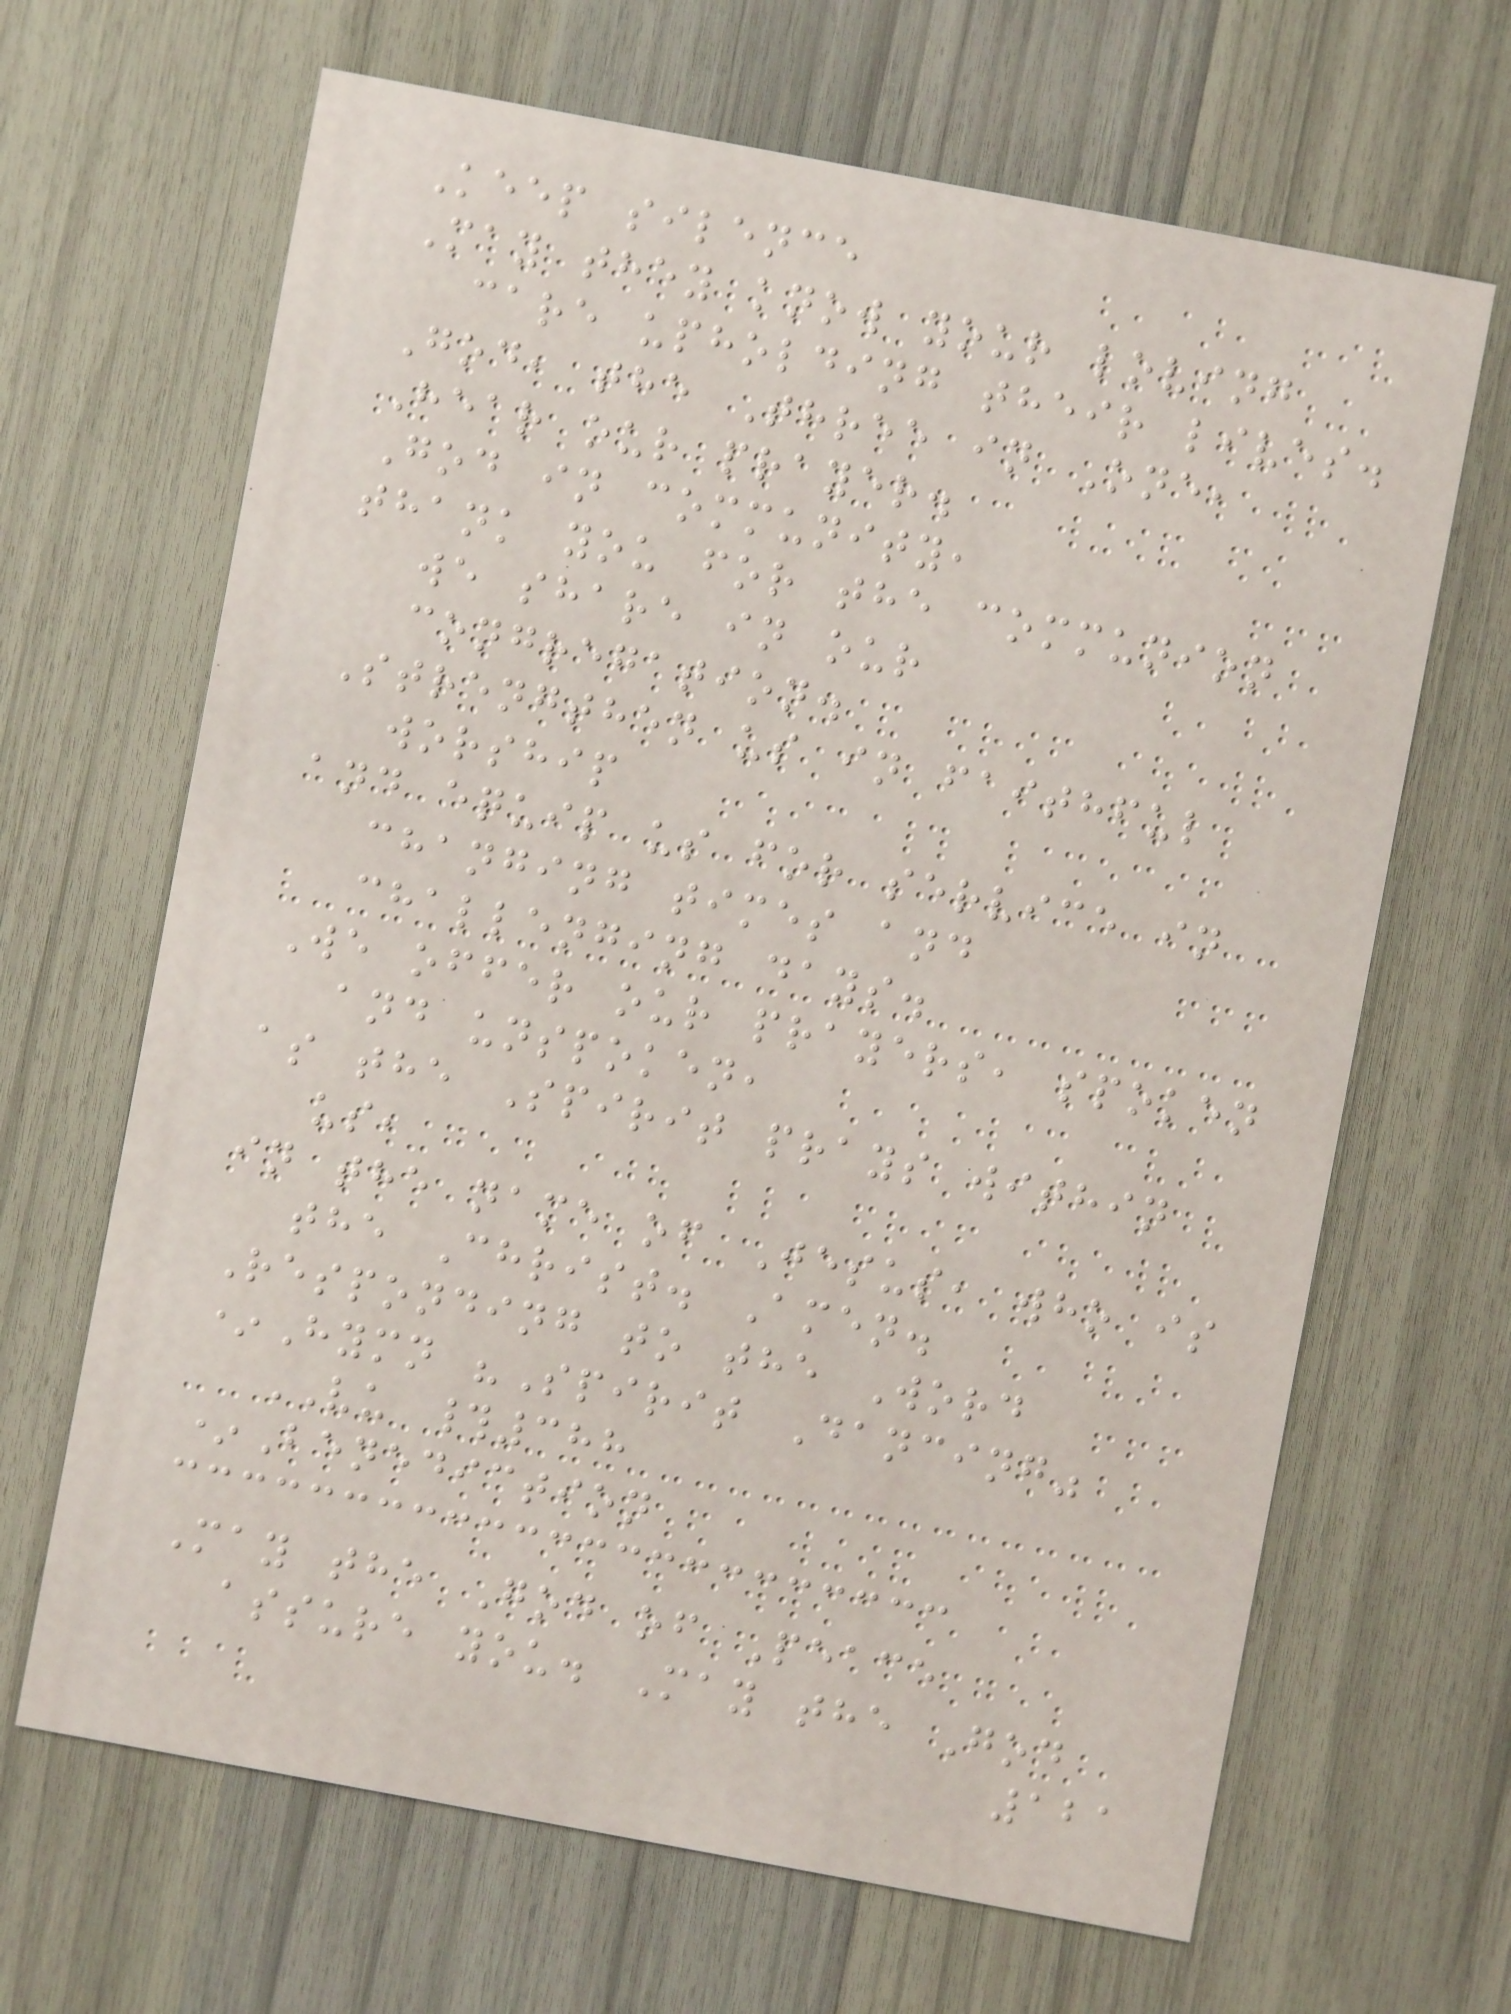Keep silence
May they know your loving
care upholding their lives.
God, the Three in One,
Hear our prayer.
God in community,
thank you for the communion
we share in our
congregation.
Strengthen us in faithful
worship
and equip us for service in
changing times and
challenging days.
We offer our prayers, spoken
and unspoken,
as the Spirit prays within
us,
in the name of Jesus, who is
the Christ. Amen.
Responding to the Word
*Hymn "Spirit Dancing"
VU #388
*Benediction
May the God of Peace
assure you. May the God
121
